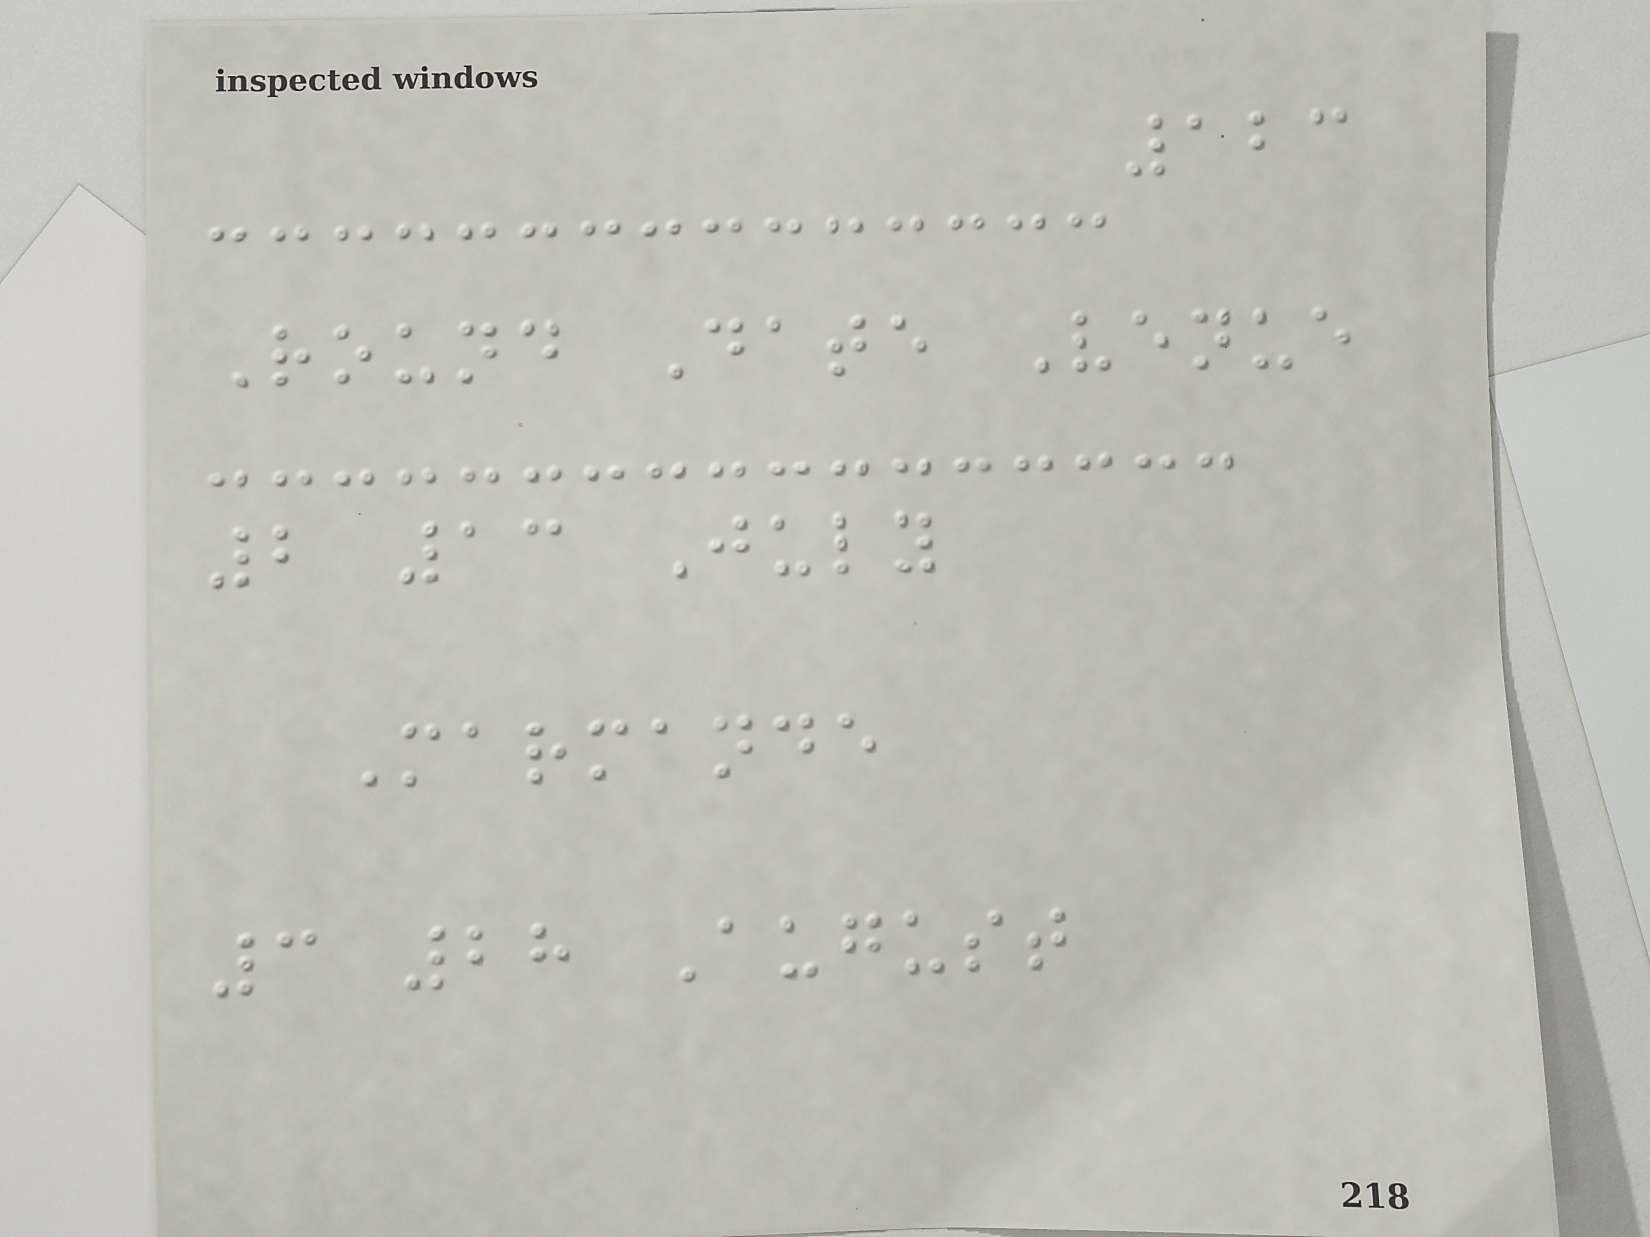123
Round Date Venue
2 13 July
Marmande
3 28 August
